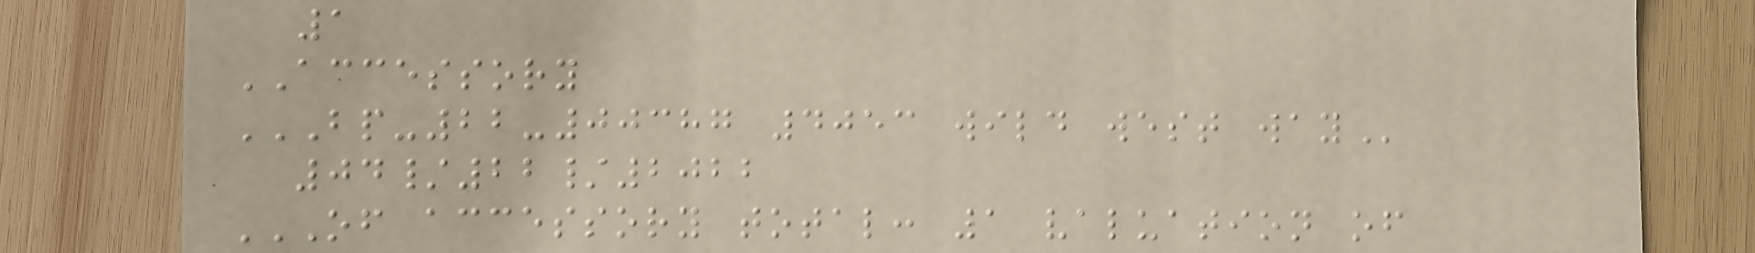1
ACCESSORY
BP-22-00387 4053 WILD WEST WAY
04/22/2022
OF ACCESSORY TOTAL: 1 VALUATION OF
